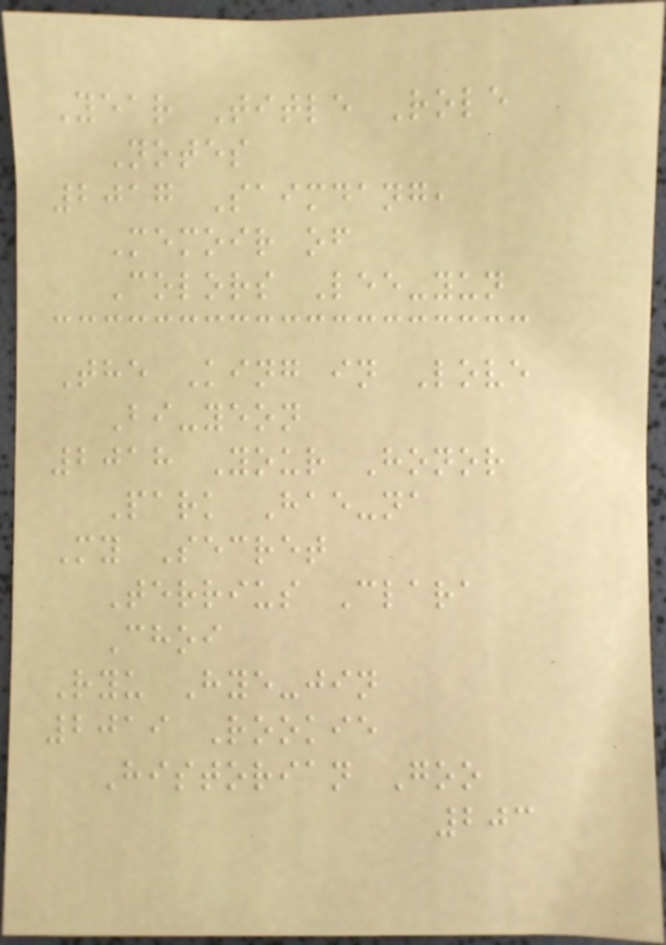Year Title Role
Notes
2017 Saimdang,
Memoir of
Colors Lee-yun
The King in Love
Bi-yeon
2018 Your Honor
Park Hae-na
My Secret
Terrius Clara
Choi
Ryu Hye-jin
2019 Rookie
Historian Goo
203
